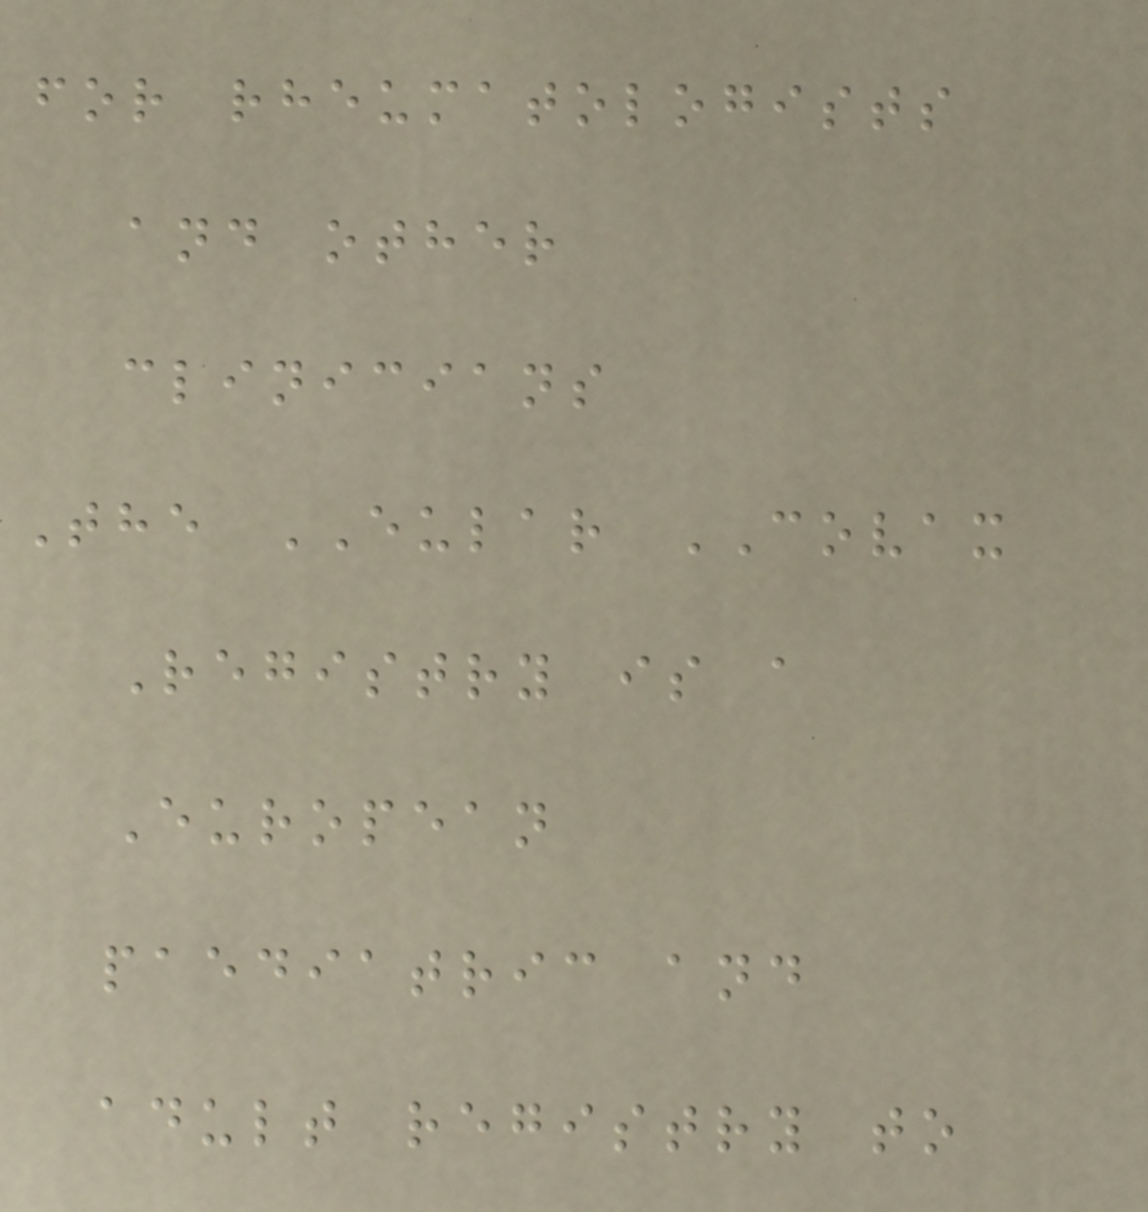for rheumatologists
and other
clinicians
The EULAR COVAX
Registry is a
European
paediatric and
adult registry to
